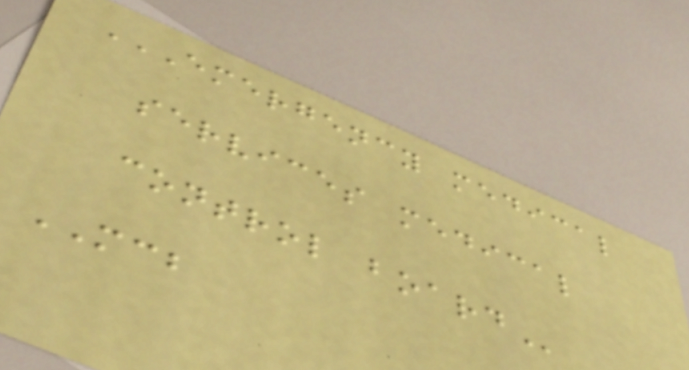EMERGENCY MEDICAL
SERVICES MEDICAL
CONTROL BOARD
MCB
